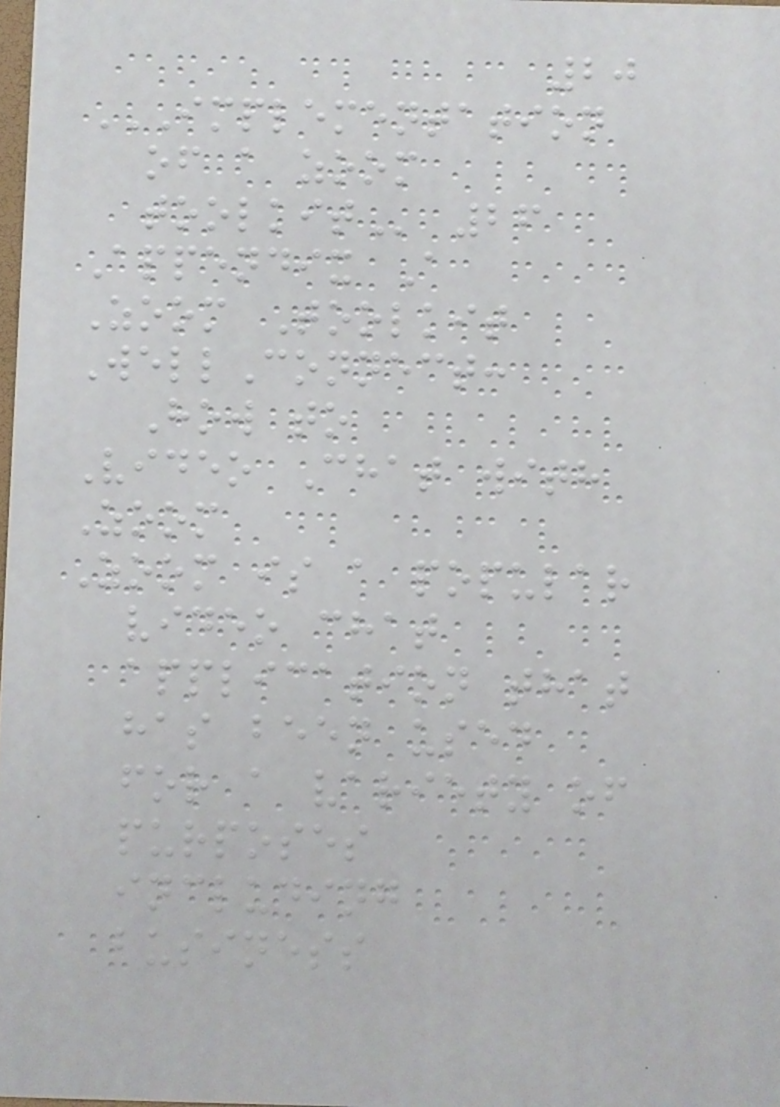20
IMPLEMENTATION
OF A ZOOM
TOOLKIT 26
Appendix A
Zoom Toolkit
WellConnect:
How to
Video Chat with
Zoom
Zoom is a popular
video chat
application that
has been used
for a variety of
purposes
including
business
